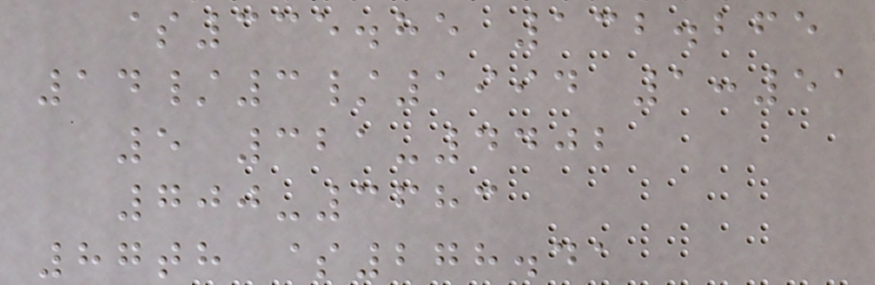$335.85 132.265
14/3/1994 1:51
5 321-4402
700-3683
87th $278.41
